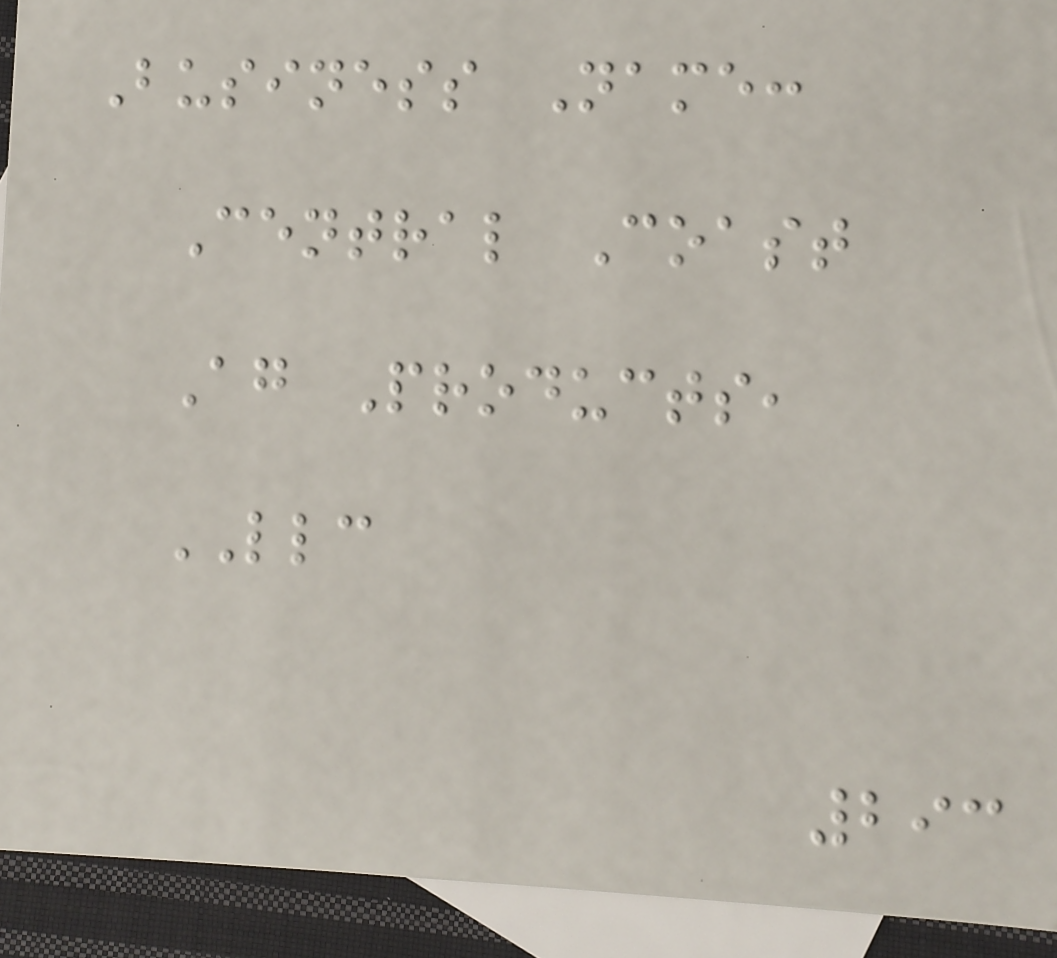Business Name:
Central Coast
Ag Products,
LLC
293
